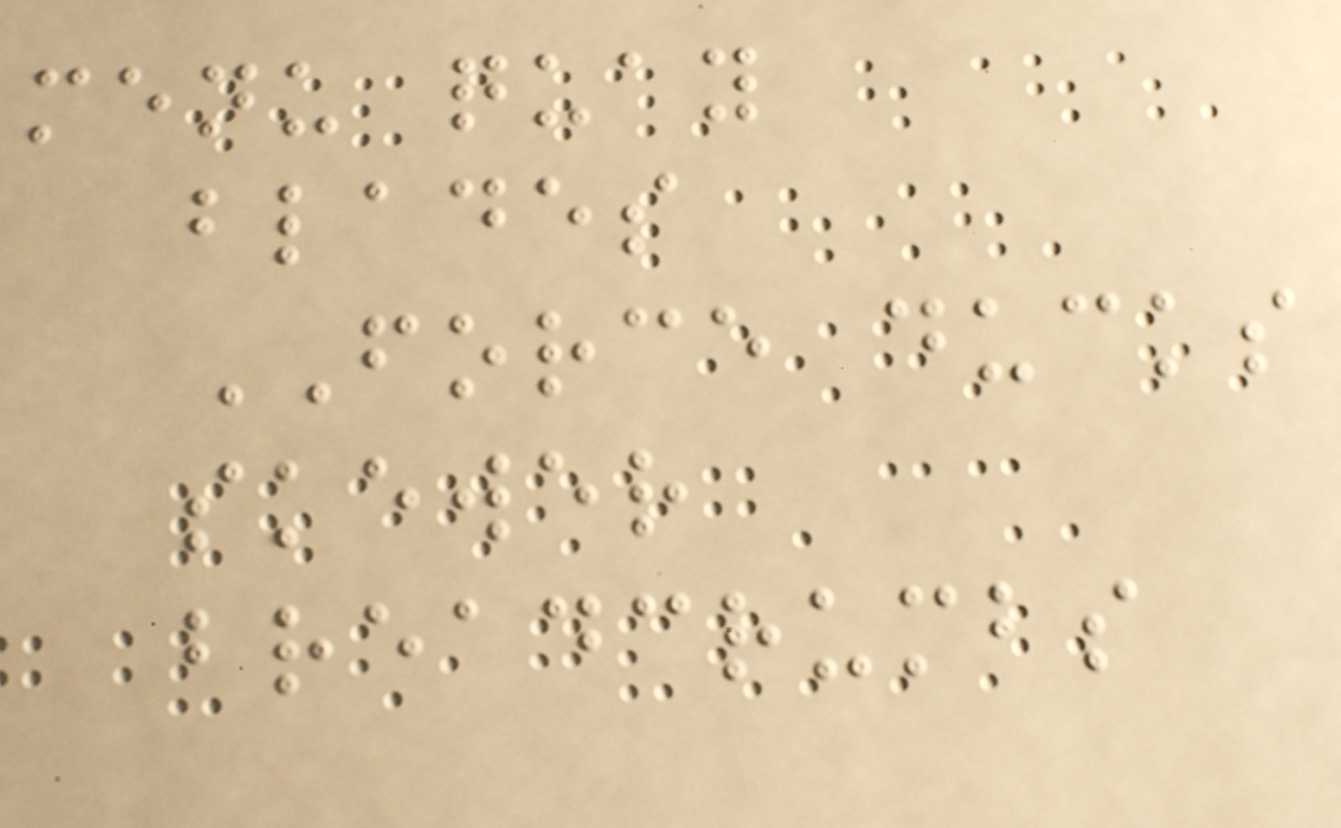menu quay
blades
FORCE ducks
skewer
breadcrumbs
